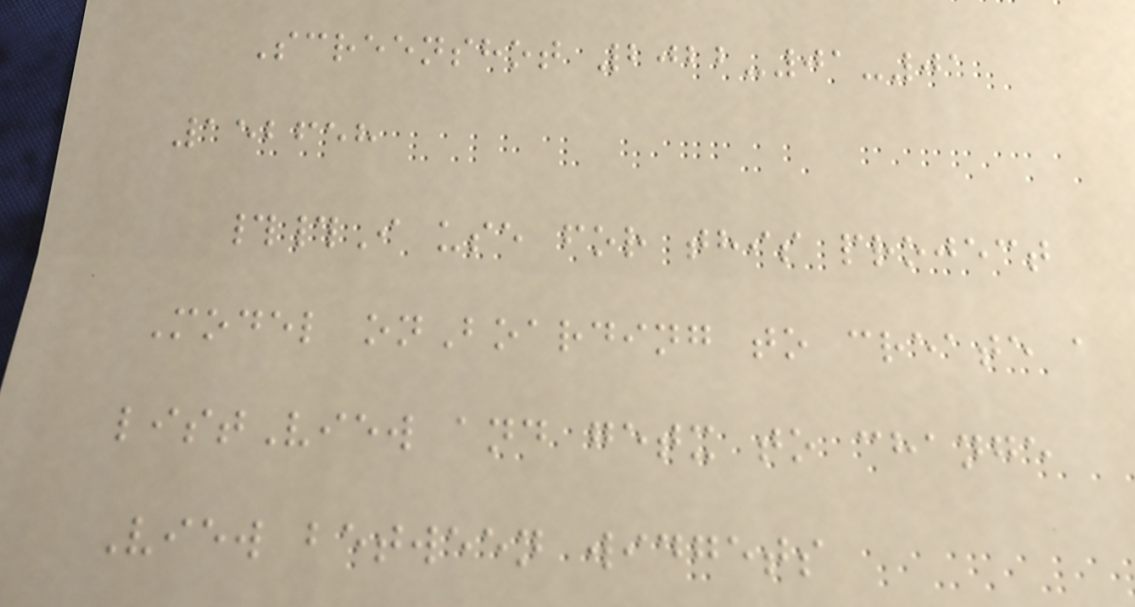Screenshot 2022-01-01
152658
##I use for this project
Model onBoarding to create a
listView and getx to change
View between widgets
